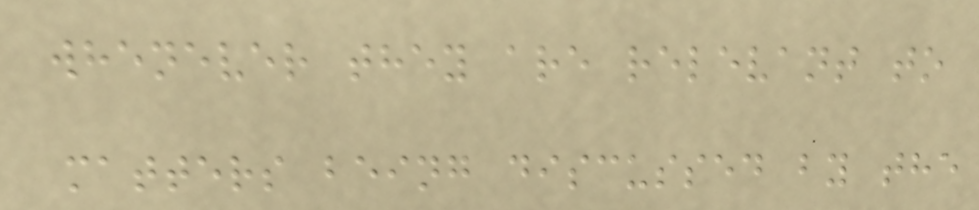whenever they are relevant to
matters being discussed by the
